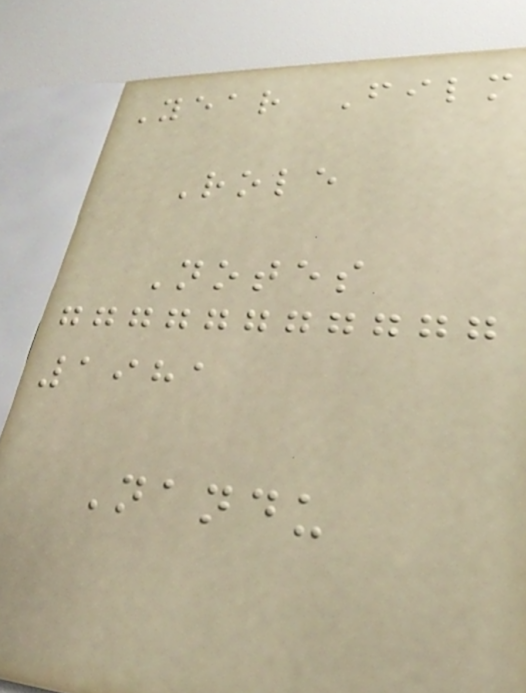Year Film
Role
Notes
1981
Nandu
